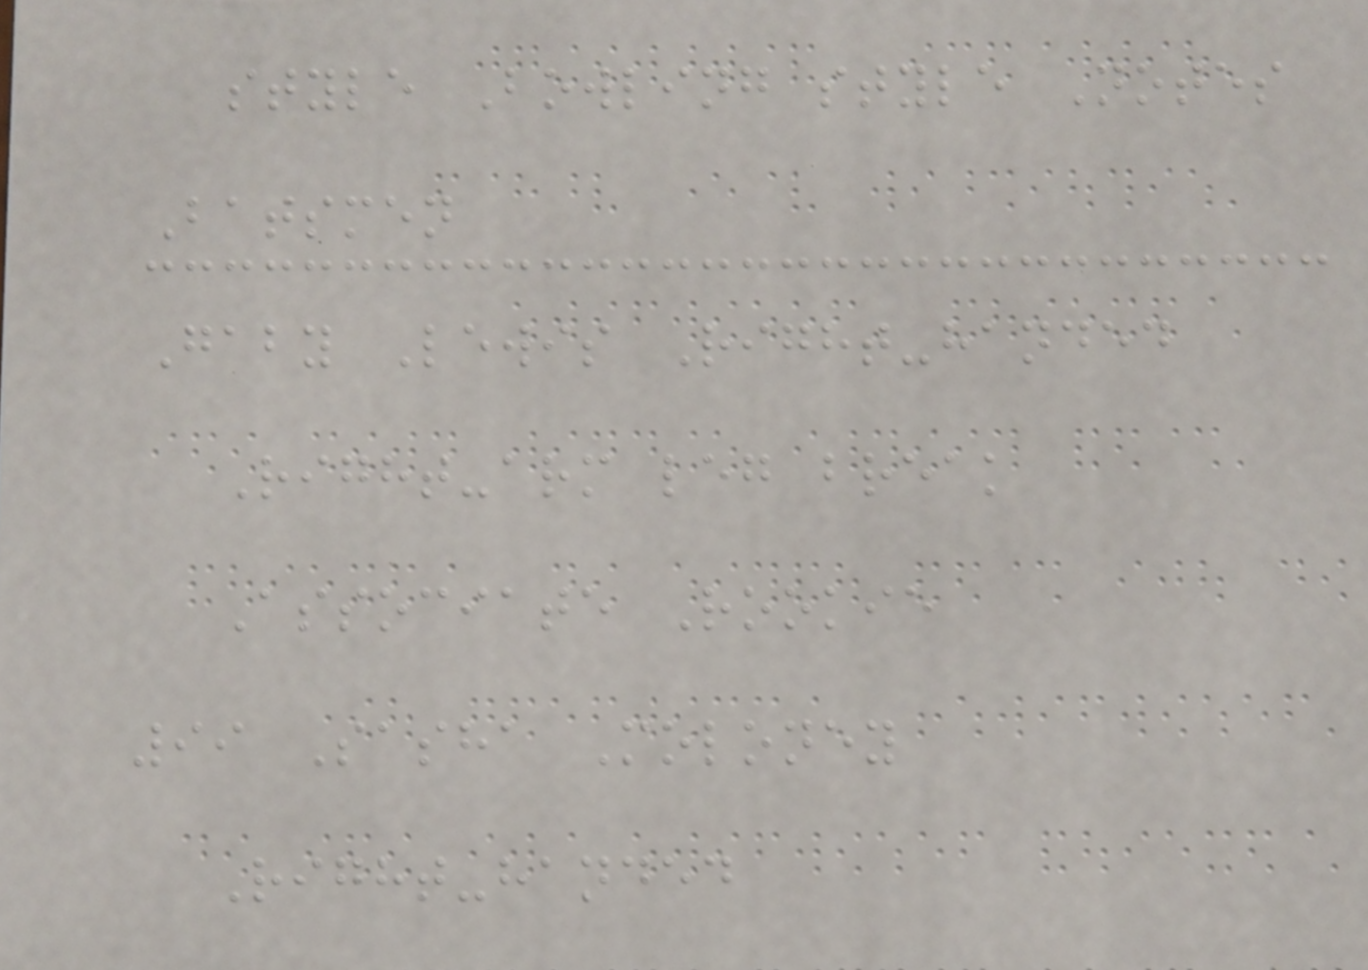style Bowling style Notes
Batsmen
Gaby Lewis Right-handed
Right-arm leg break
Associate Rookie
99 Sasha Moloney
Right-handed
